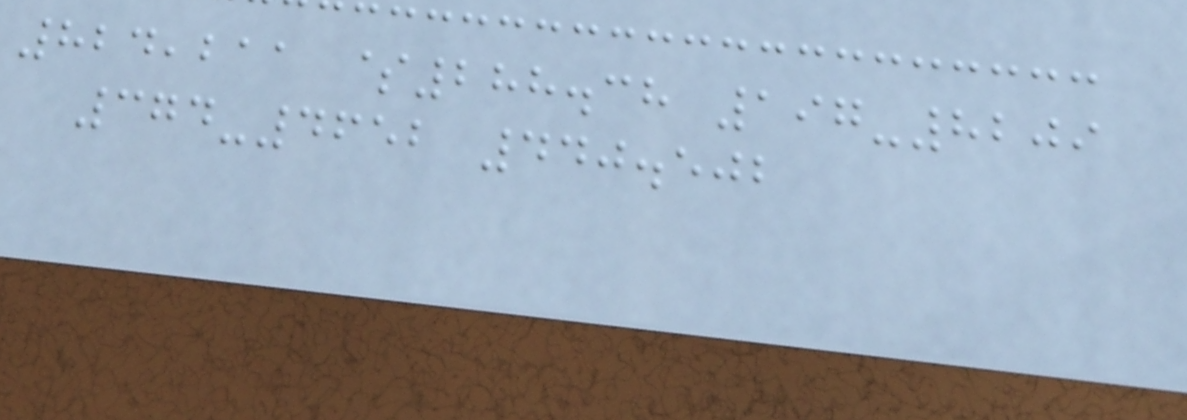824,211 $288.38 197-8209
374-4652 440.502
